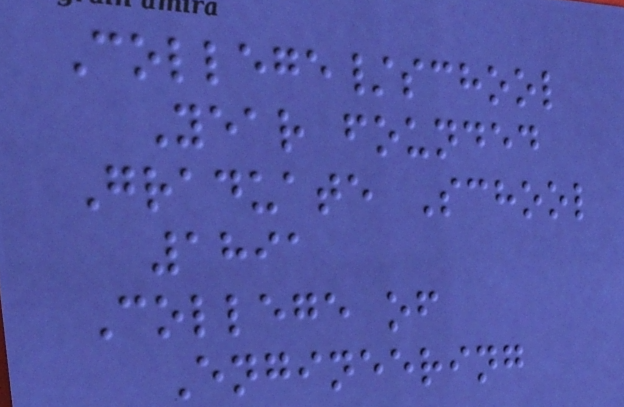College/school
Year founded
Graduate School
1891
College of
Engineering
